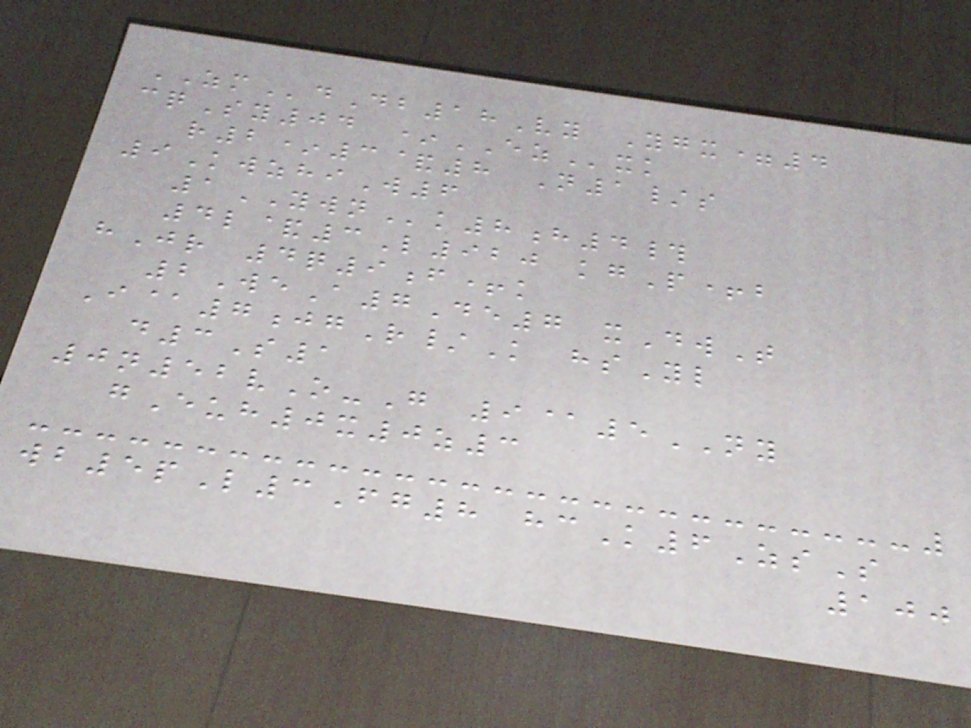ZMdDb18Vy Ygx=4
cqSy04 *EZxk
r2*3&8 N1/s
9KwzhiW6
1YWNk8h4#
4l&3L920 kgP+b
hJr 4q9f+k
2WeA7De7 xDwT
I@7jgR/K hsYl
d3S1
0n52vO-G 9@5NY
gEuh0x0z3
wb5pL3Fg8 hcK6ZsS
100
